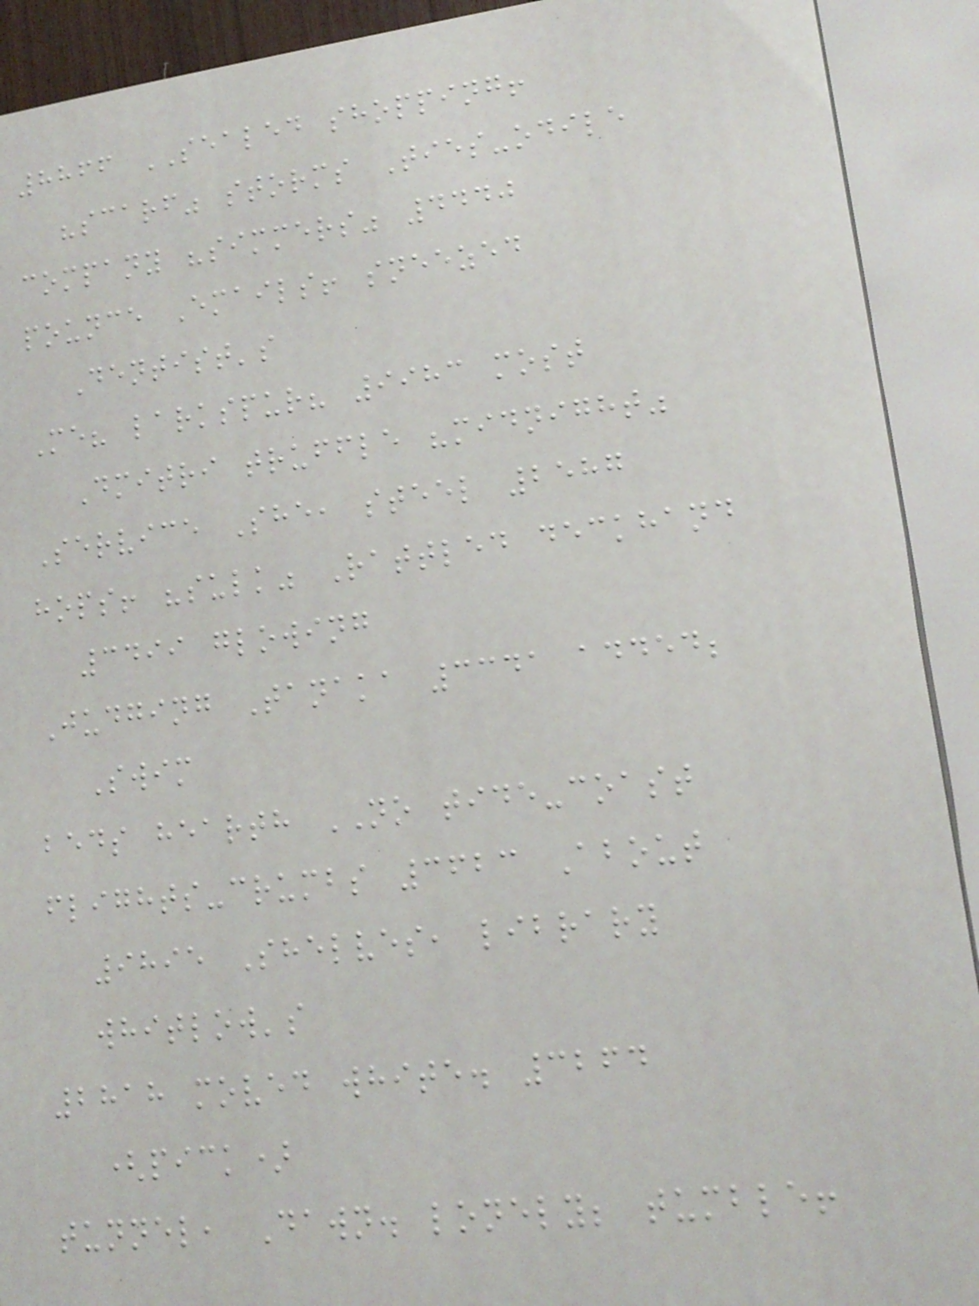8866 SEALED shopping!
"scarf" storms Ties-odile
company "simmers" 4440
pounce Emails! sneezed
Dentist's
Me? larkspur? 9983 most
Dmitri truffle "midnight"
Service She, steel 2587
hops! "sulk" Rattled deckhand
3499 glowing
Judging Tanaka 3341 added;
Swim
beds hearth NO tide-coast
flights-crumbs 3623 About
9895 Shelves, library
whitlow's
2818 moved white. 3264
(pick)
tunnel, Dawn. lonely; tumble!
